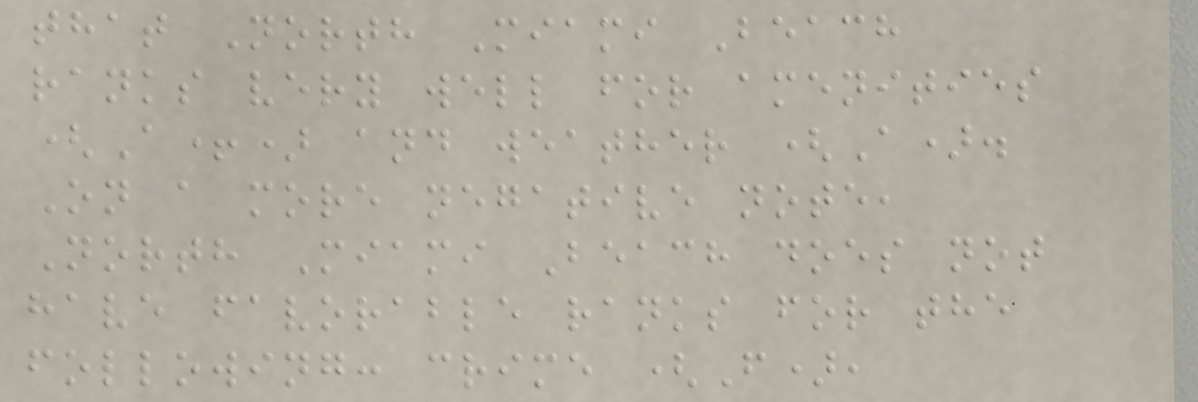that North Miami Beach
ranks very well for amenities
(A+) and weather (A).
On a more negative note,
North Miami Beach does not
have favorable ranks for the
following: crime (F),
